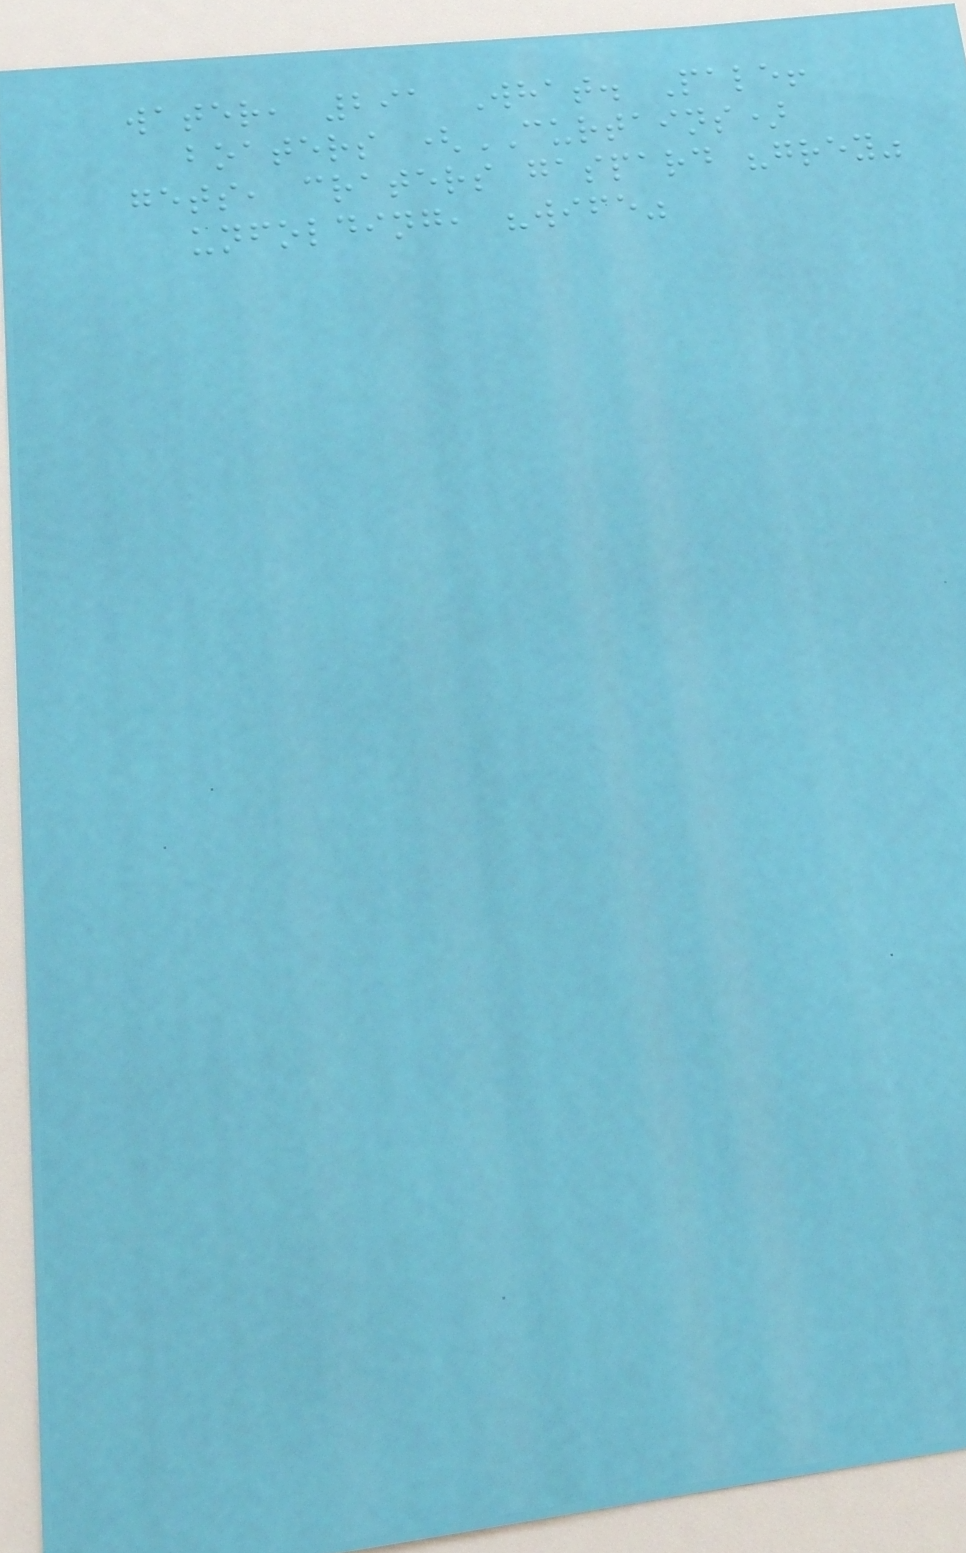water, 291 What. Pale!
boaters (CURTAINS)
gets, craters gaspard "grey"
unfolding, "wife"
